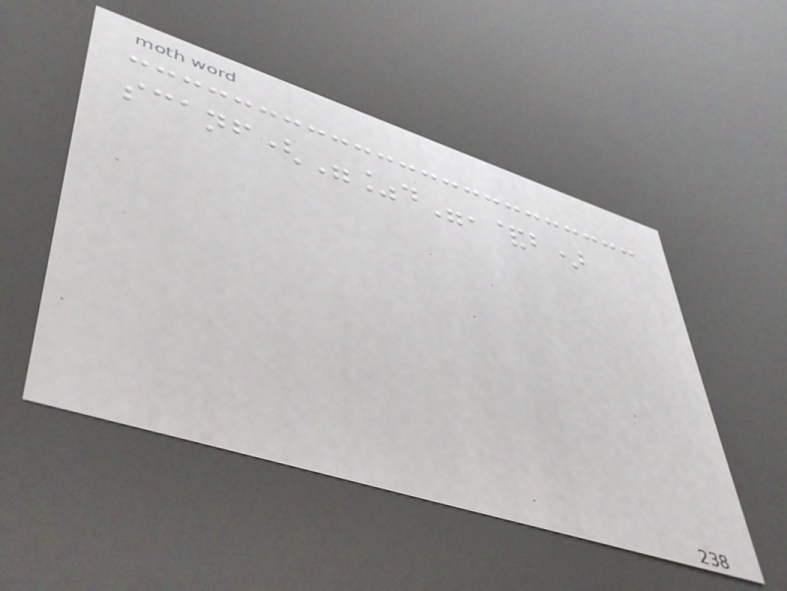scanf("%d",&b)
